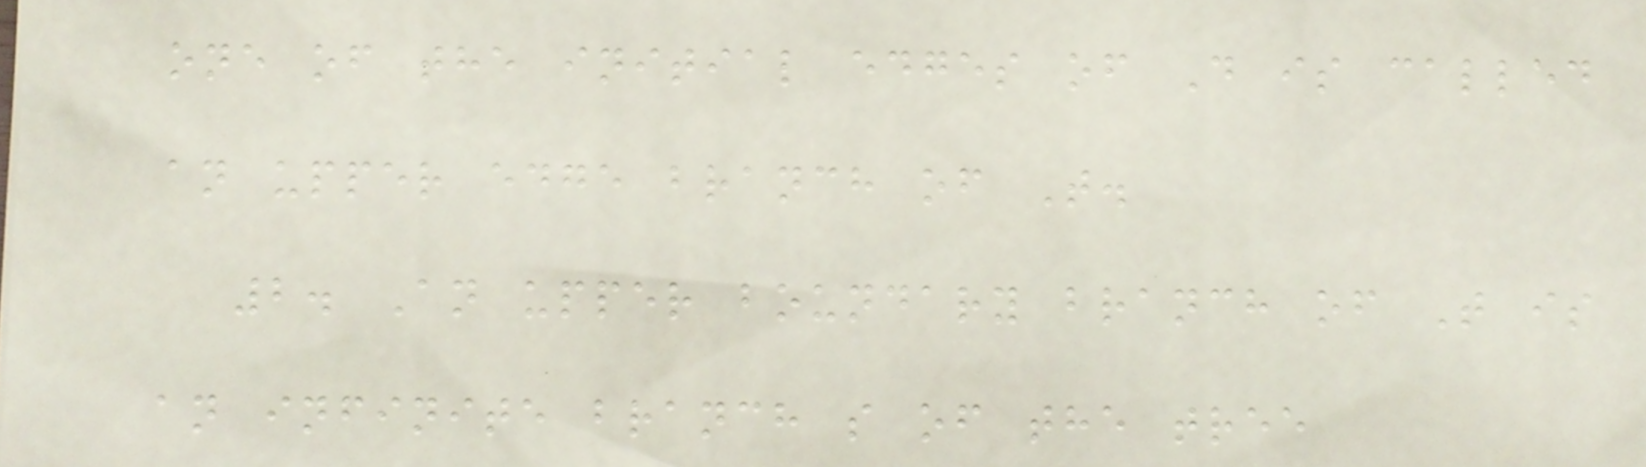one of the initial edges of D is called
an upper edge branch of T.
2. An upper boundary branch of T is
an infinite branch s of the tree
